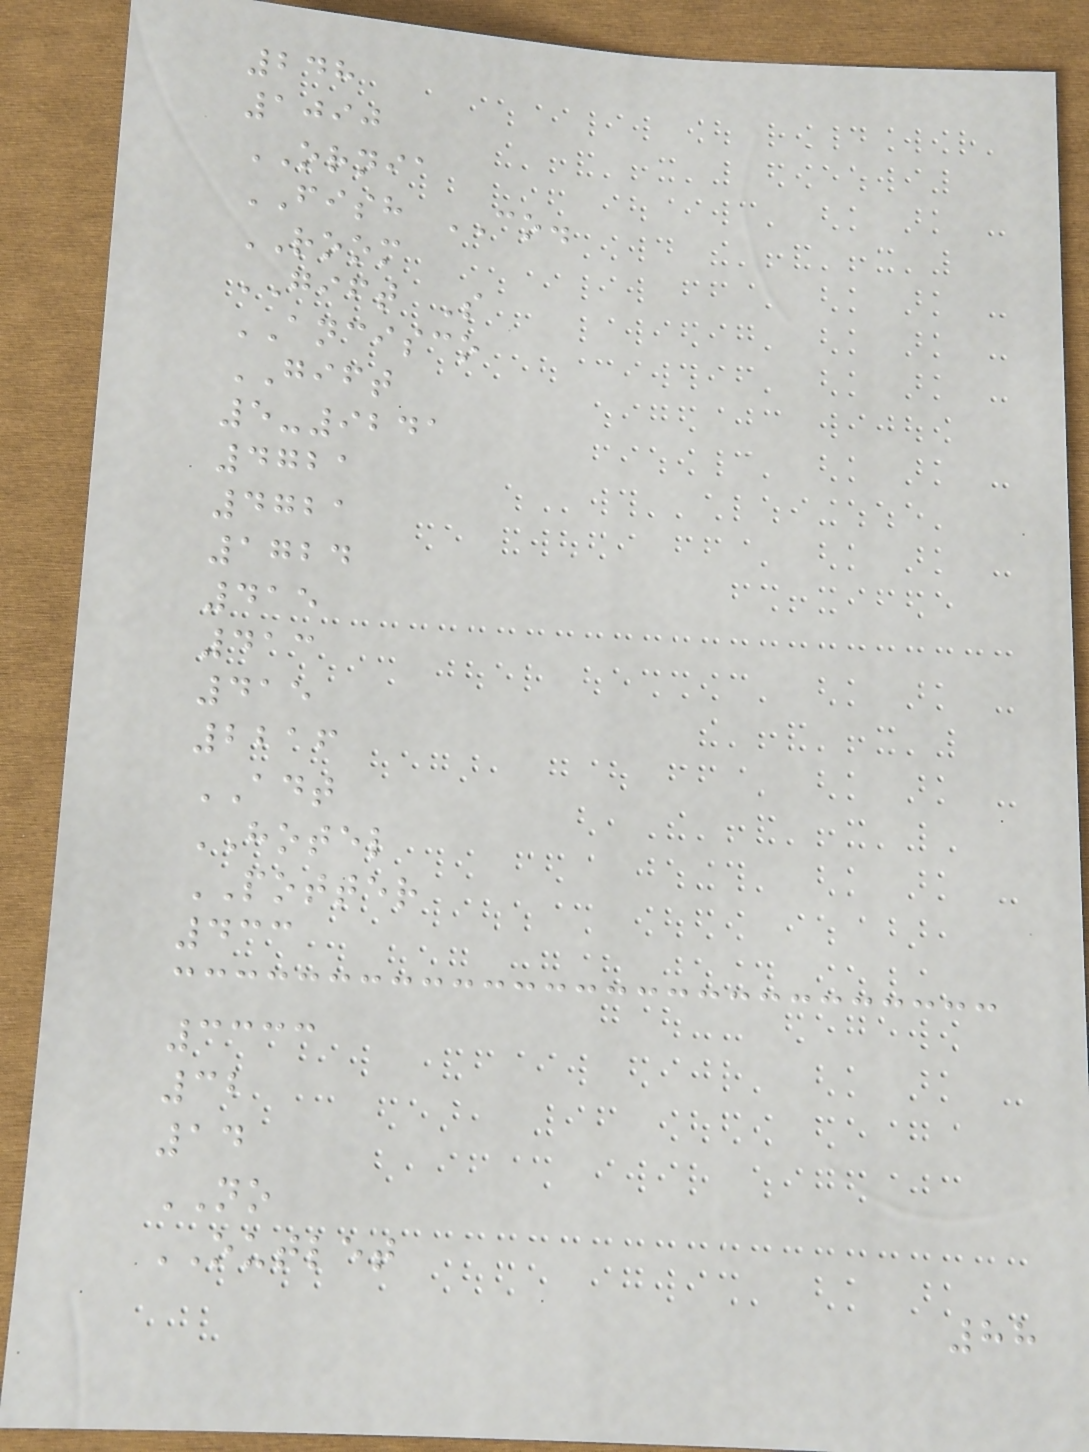248
1090
ORNIA
FISH CO.
ROOM
GIFT S
ANCISCO
GIFT
5-9241
4721
4721
1724
415
413
415
2216
ADT
HOTEL
POTTER
433
3333
32
14
NO
OUTLET
88
